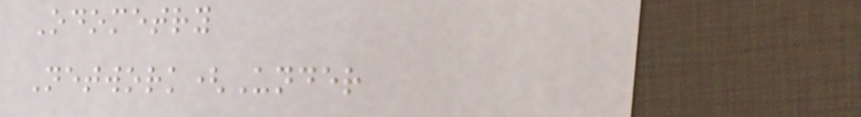Odometry
Network(Under
